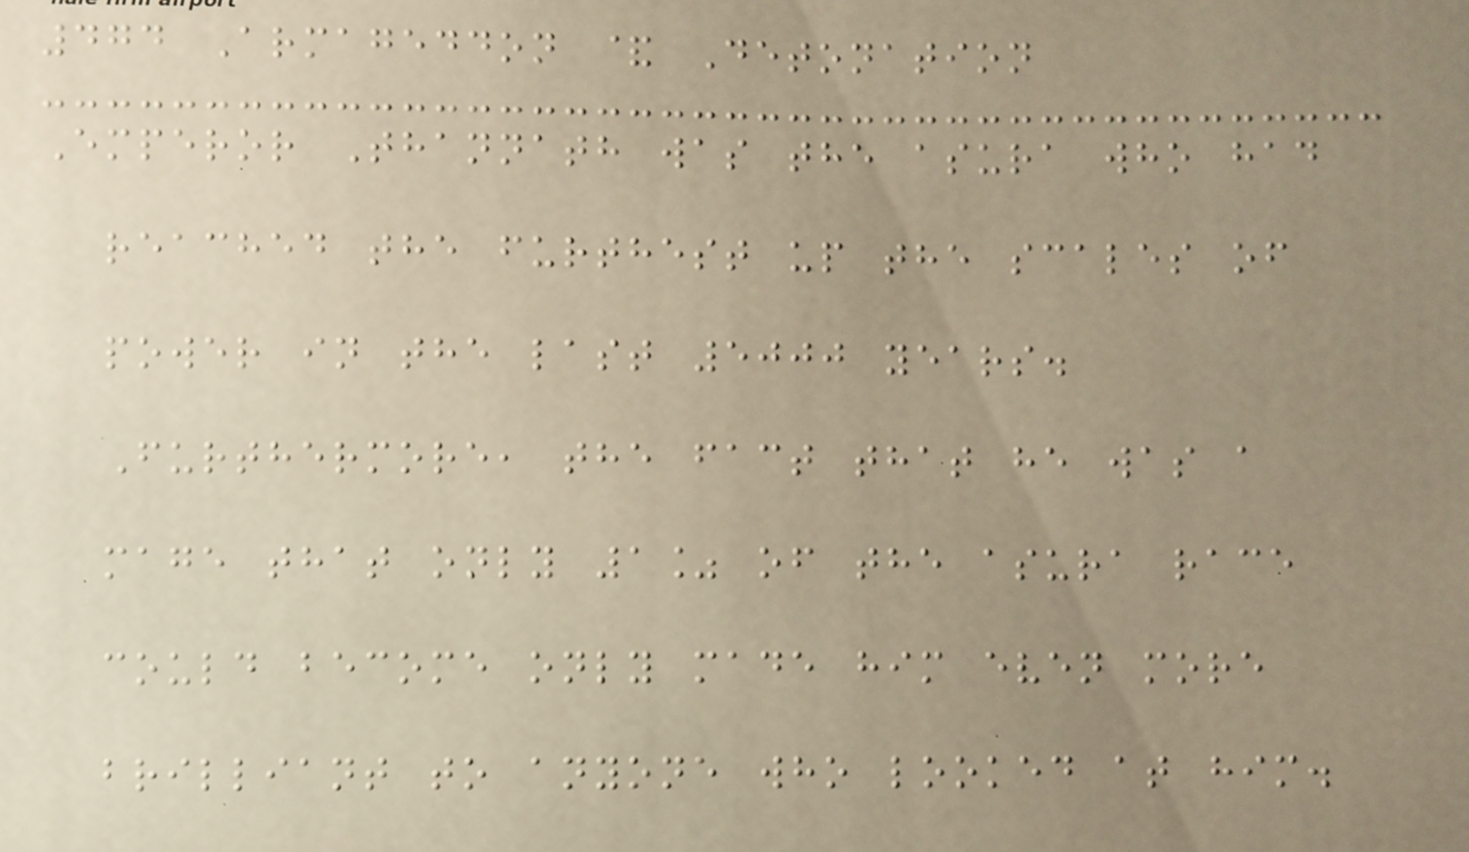474 Armageddon & Detonation
Emperor Thannath was the asura who had
reached the furthest up the scales of
power in the last 5000 years.
Furthermore, the fact that he was a
mage that only 1% of the asura race
could become only made him even more
brilliant to anyone who looked at him.
